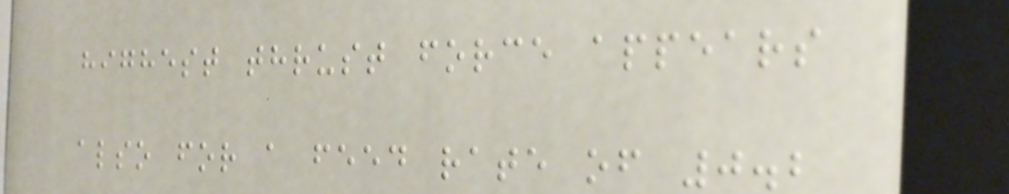highest thrust force appears
also for a feed rate of 0.2
